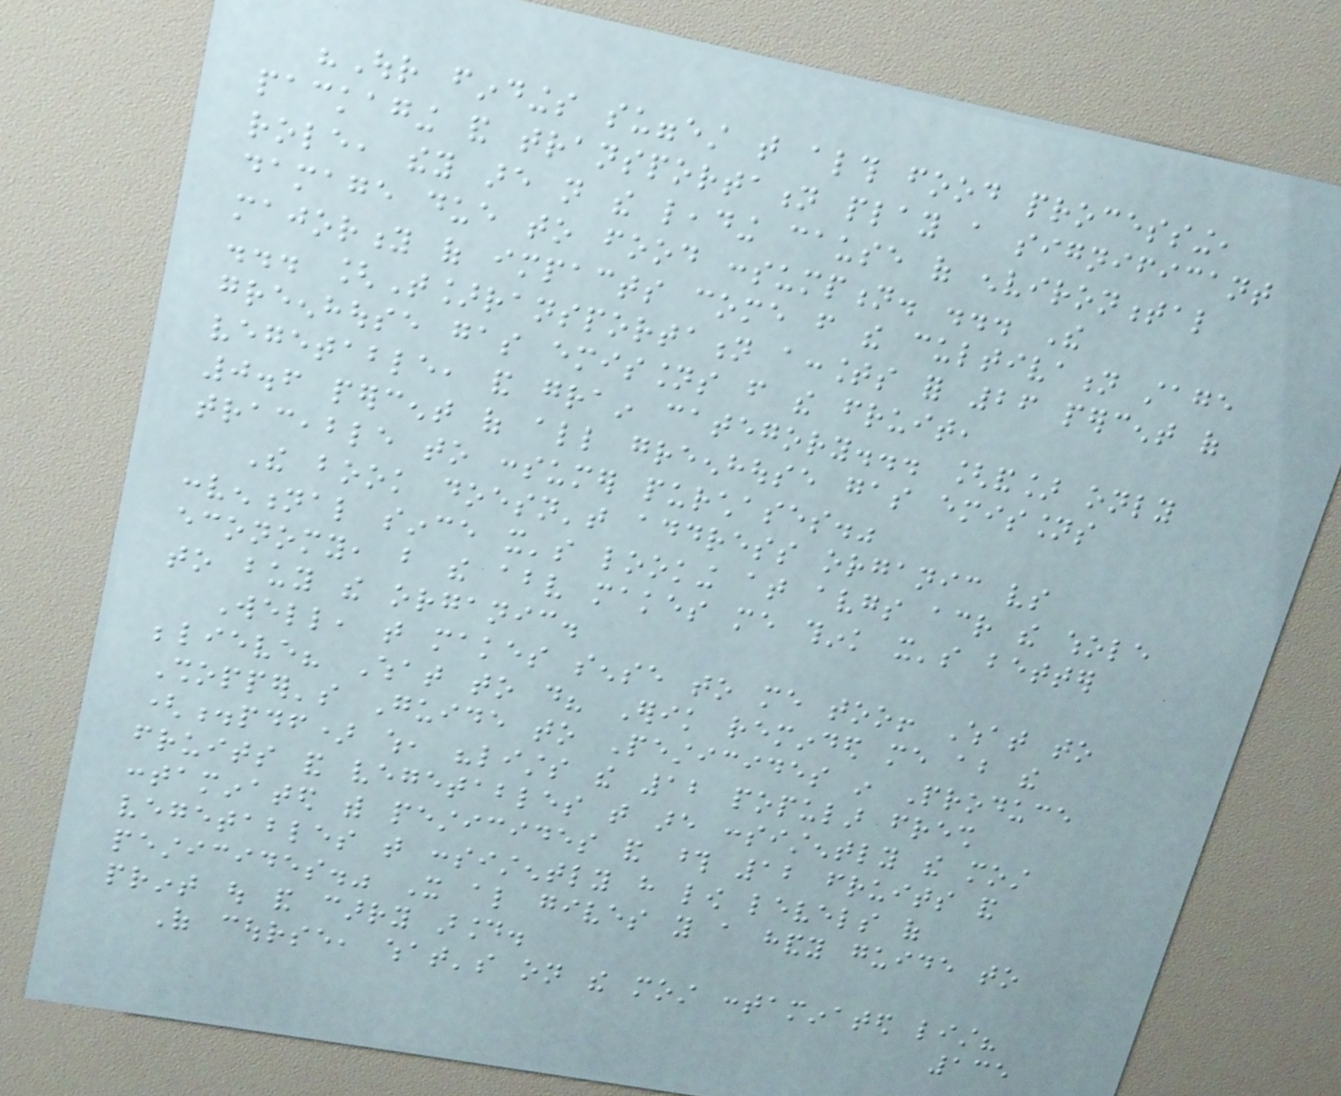"Our findings suggest that although food processing,
packaging and transportation play a significant
role, they are not the leading cause of environmental
damage due to food consumption. ... The
majority of impacts come from the cultivation stage
... [T]ransportation accounts for 26 percent of
greenhouse gas emissions from the fruit,
vegetable, and grain category... [and] only
0.6 percent of all greenhouse gas emissions
traceable to consumer purchases."
The book doesn't address organic vs
conventional since it's looking at avgs across the whole
economy, but the above makes me think it's better
to buy the organic.
Well, that makes sense to me too! What to
believe? What to do? Erik reminded me about the
Shopper's Guide to Pesticides in Produce
(.pdf) which, "lists the 12 popular fresh
fruits and vegetables that are consistently the most
contaminated with pesticides and those 12 fruits and
vegetables that consistently have low levels of
pesticides." It also gives you a handy guide to
print out and carry around.
Of course, what's on the most contaminated list?
135
